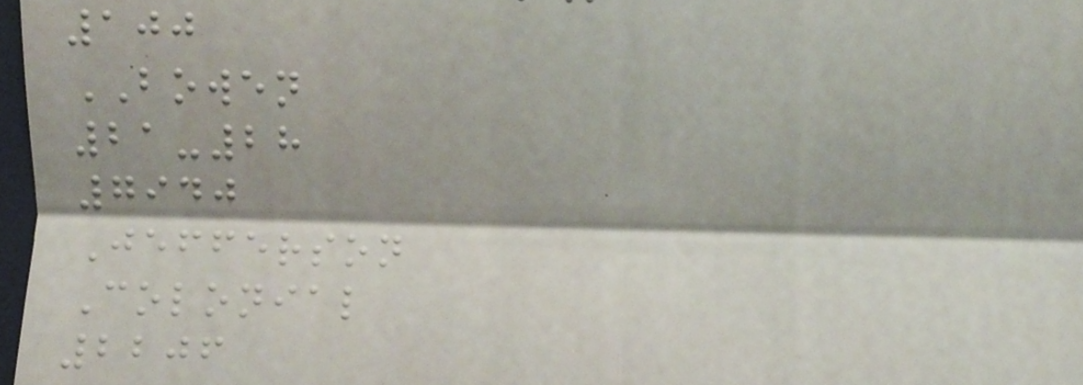100
BOWEN
21-28
7940
Jefferson
Colonial
2206
